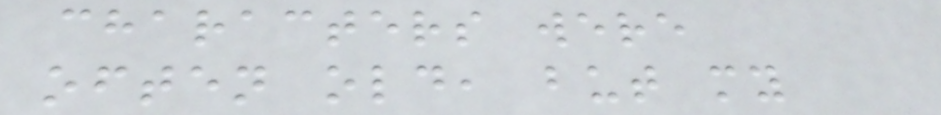characters were
often old, but my
